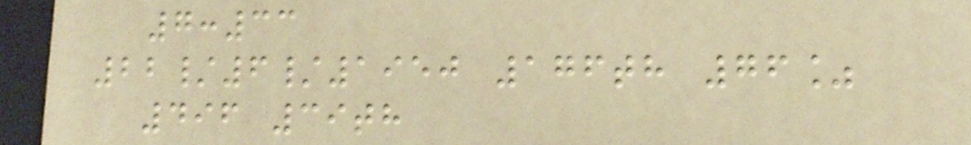7:33
22/6/1950 176th 76%
496 39th
